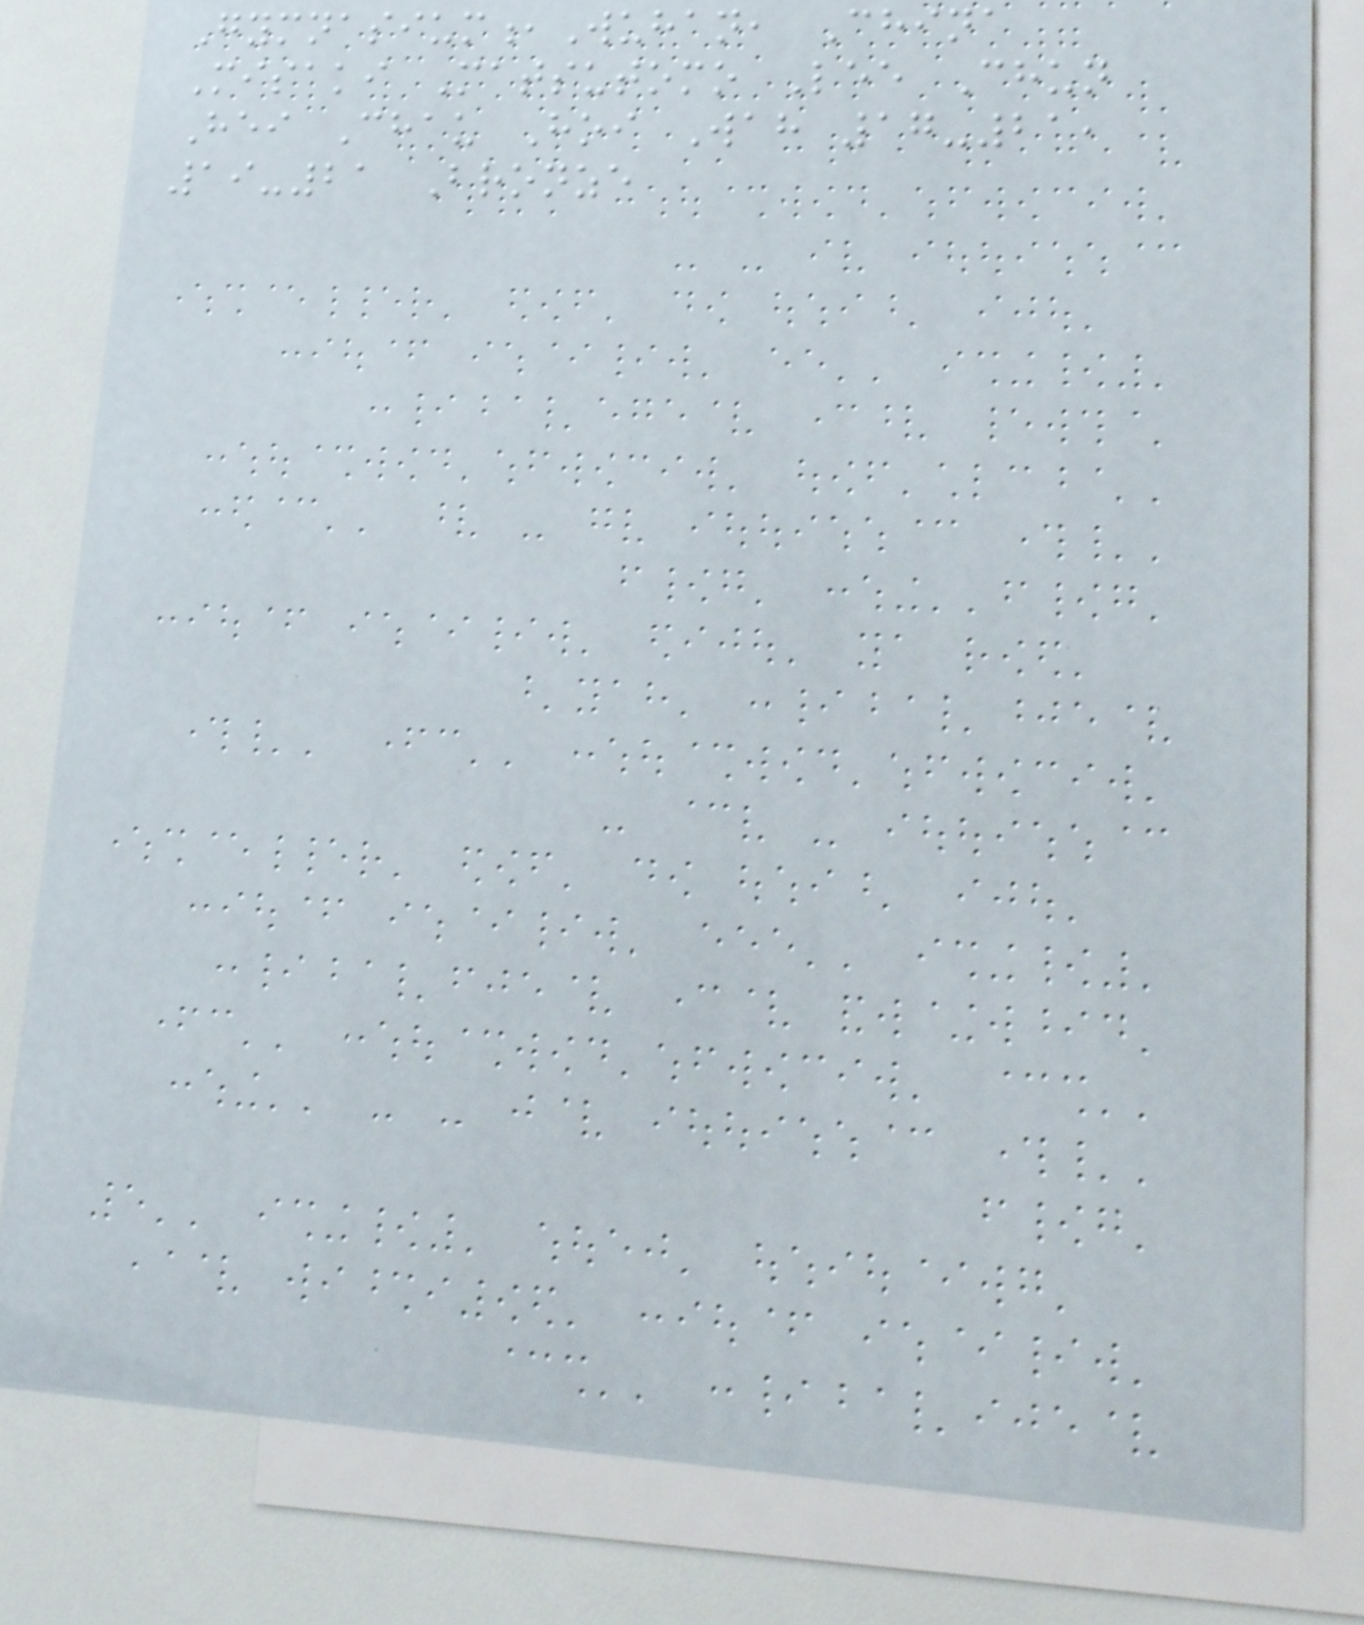Gymnasium,Wuhan, China
Misaki Matsutomo Lee Chun
Hei Chau Hoi Wah 17-21,
19-21 Bronze
